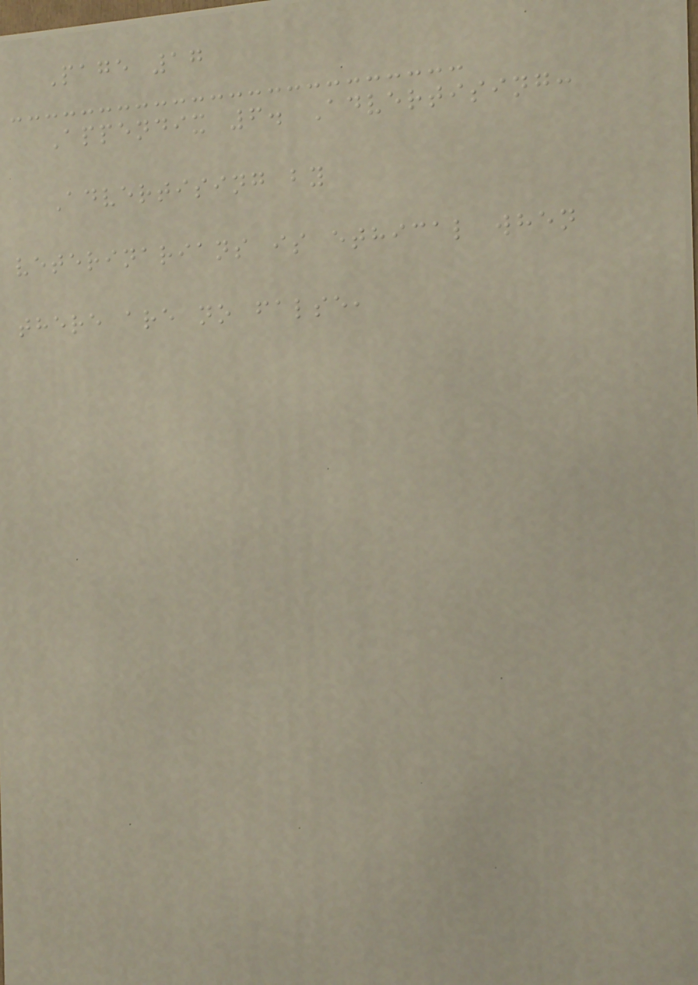Page 17
Appendix 6. Advertising:
Advertising by
veterinarians is ethical when
there are no false,
